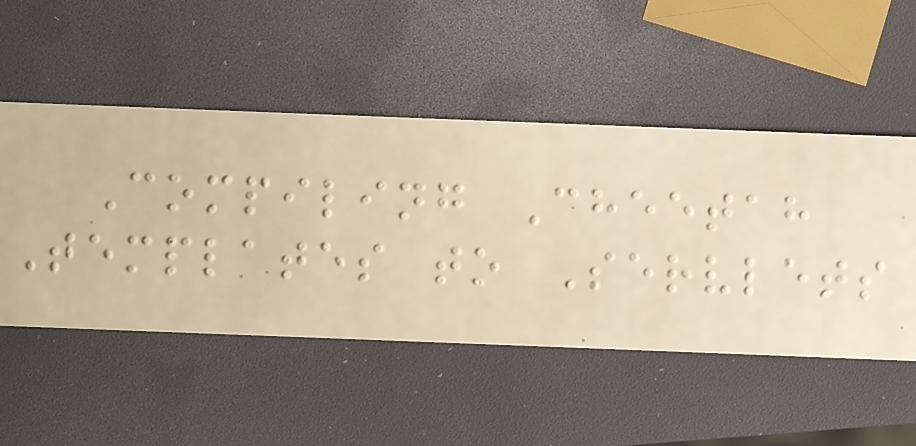Compiling Cheetah
Templates to Servlets
